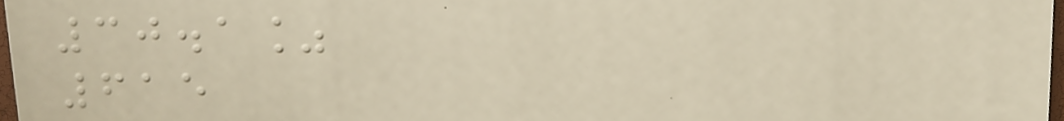30.1%
615
